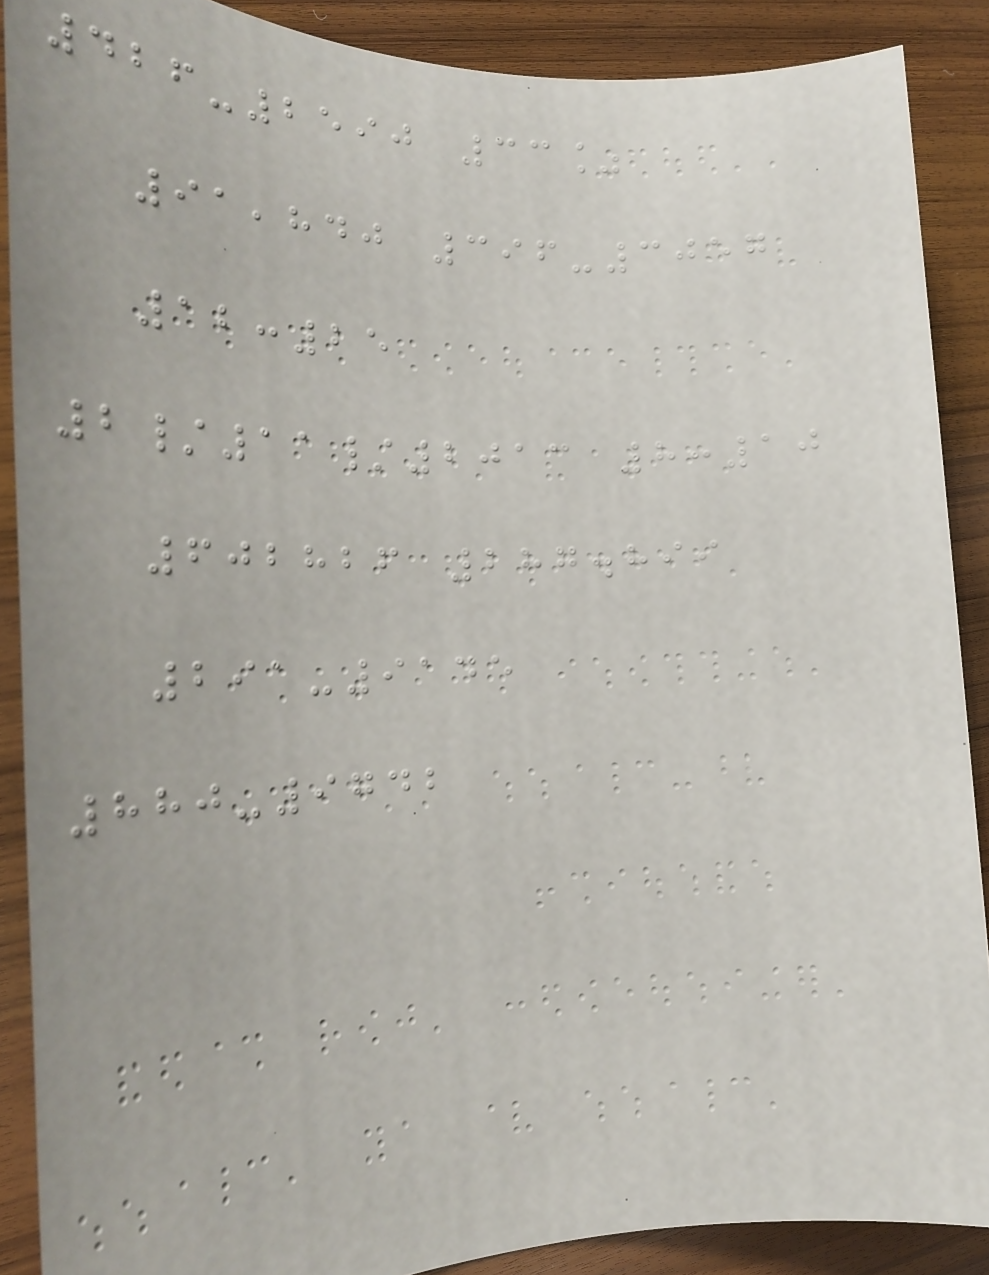426-2590 33%
91,840 396-3057
12:25
2/11/2013 8:10
602826 287.899
291-9145
880-9742
